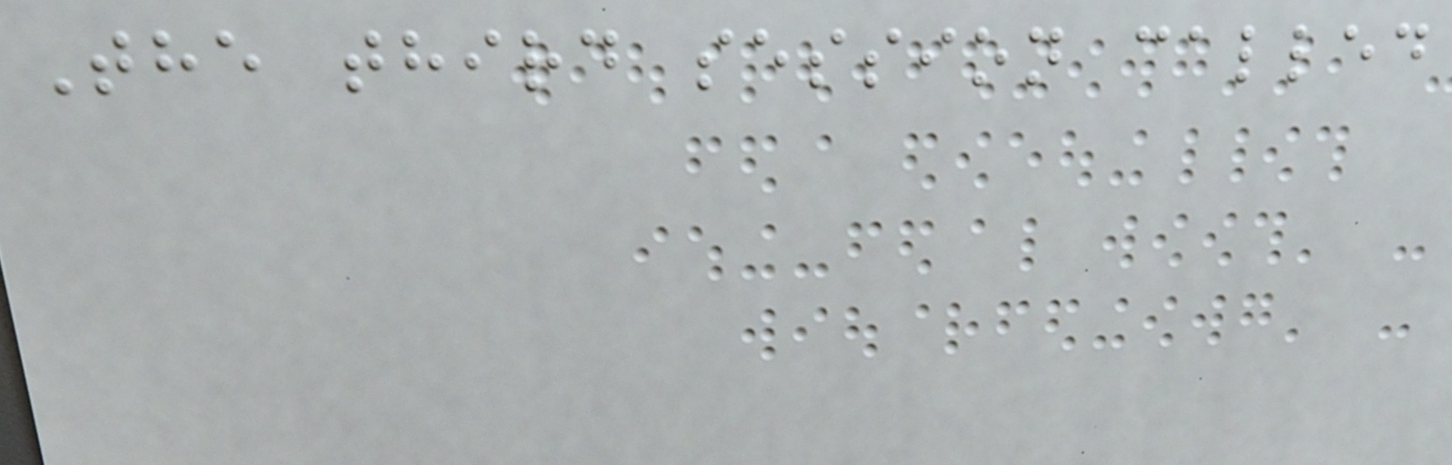The third session called
